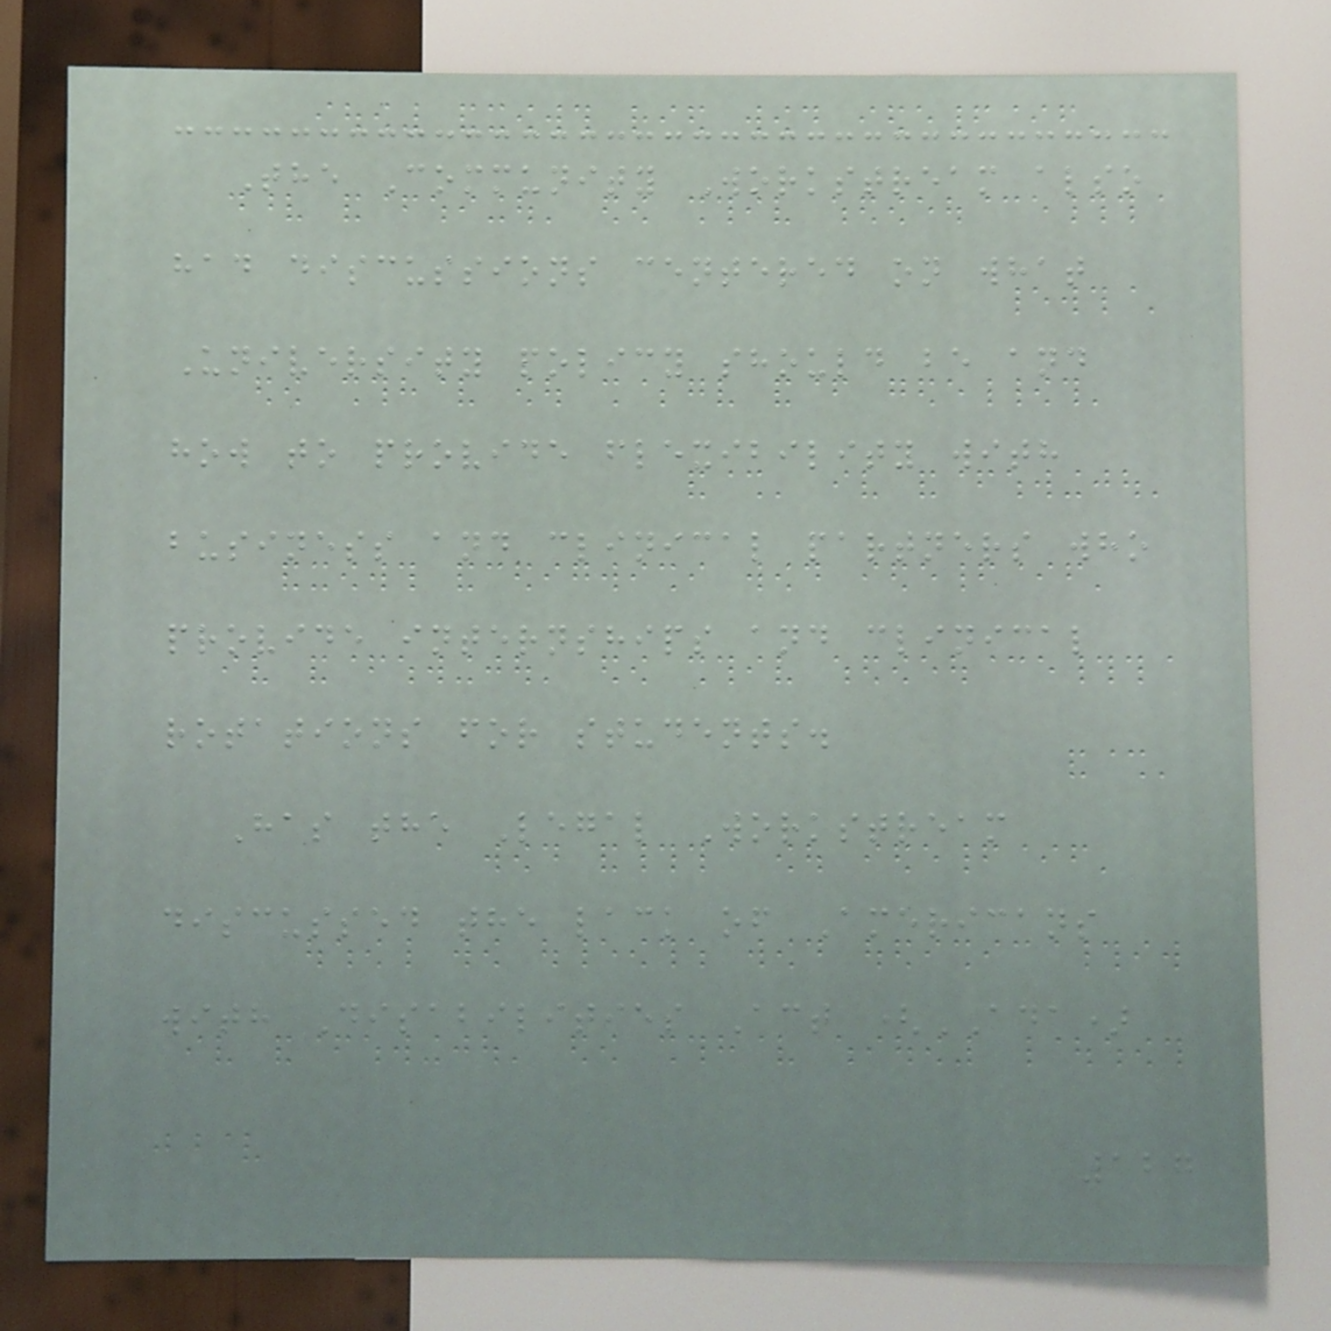The Community Workstream also
had discussions centered on what
University policy should be and
how to provide flexibility with
business and clinical partners who
provide internships and clinical
rotations for students.
Has the Legal Workstream
discussed the lack of Americans
with Disabilities Act (ADA)
127
